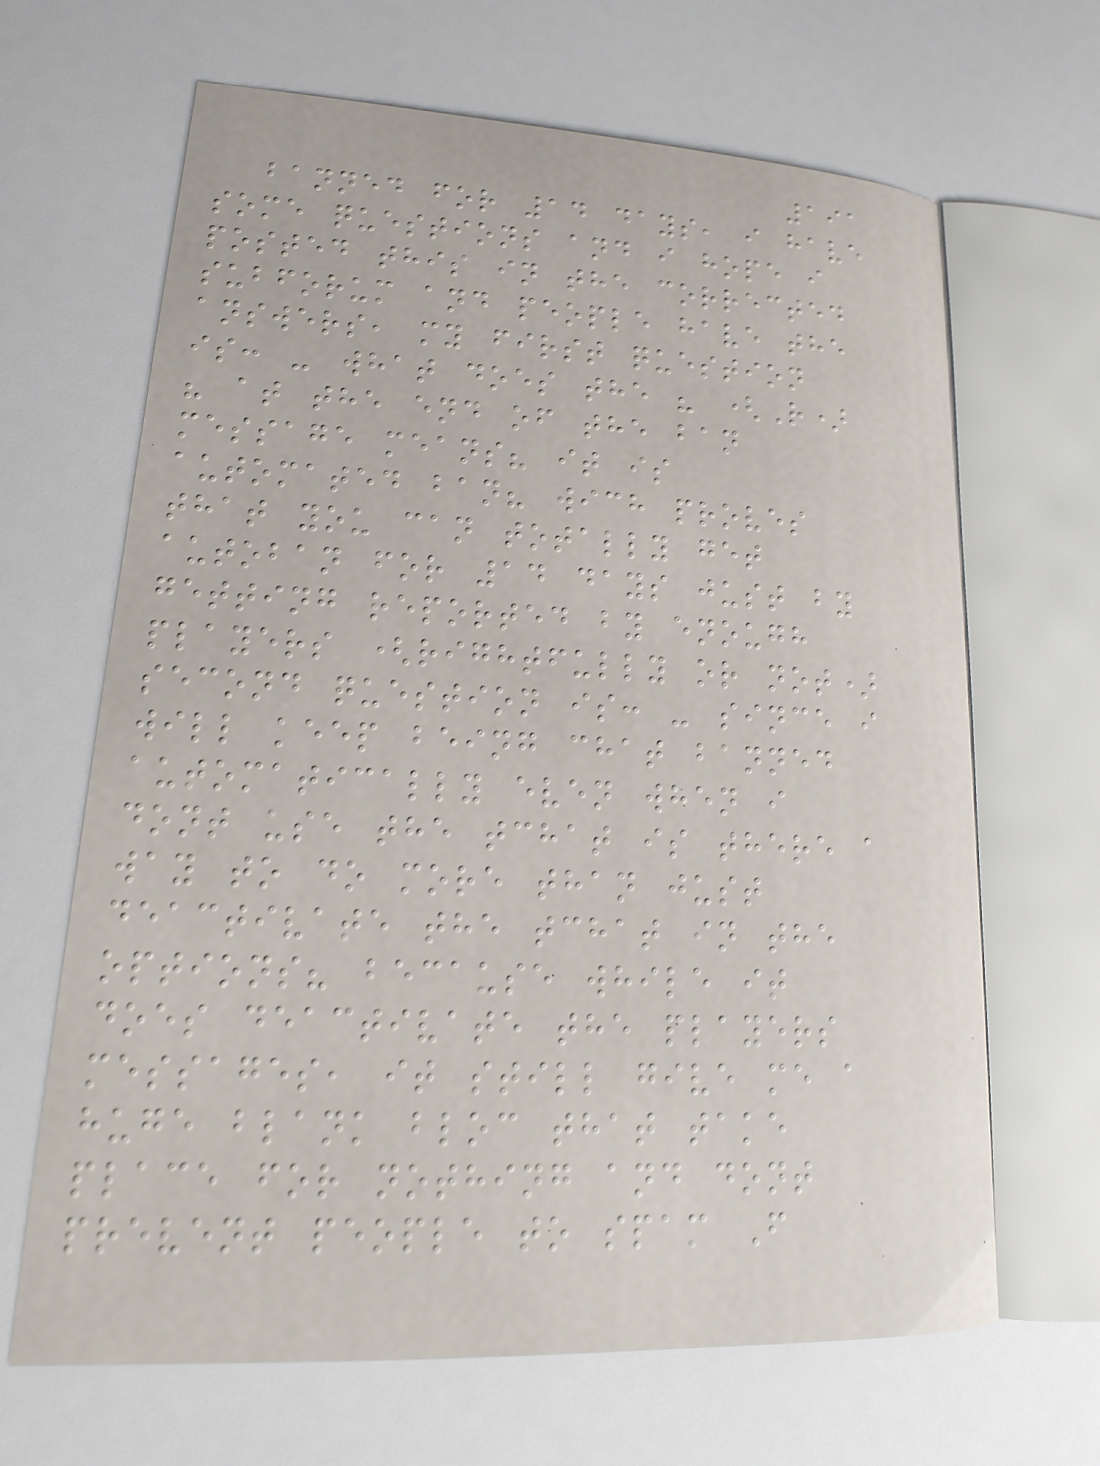191
banned for 14 days, i have
some questions and i hope i
posted this in the corrected
subforum and people have the
answers, my first question
is: - what does the " (R)
" at the end of the ban
message means? it is
automated ban? wich proves
that you can totally get
autoban for 14 days just by
getting reported by enough
players (rightfully or not)
second question is: - since i
will keep being chat banned
automatically even when i
dont use the tchat is there a
way to do more than just
deactivate the tchat in the
options? because while it
does deactivate the players
messages, it still give me a
huge blank bloc that take
place for nothing and dont
prevent people to spam F
